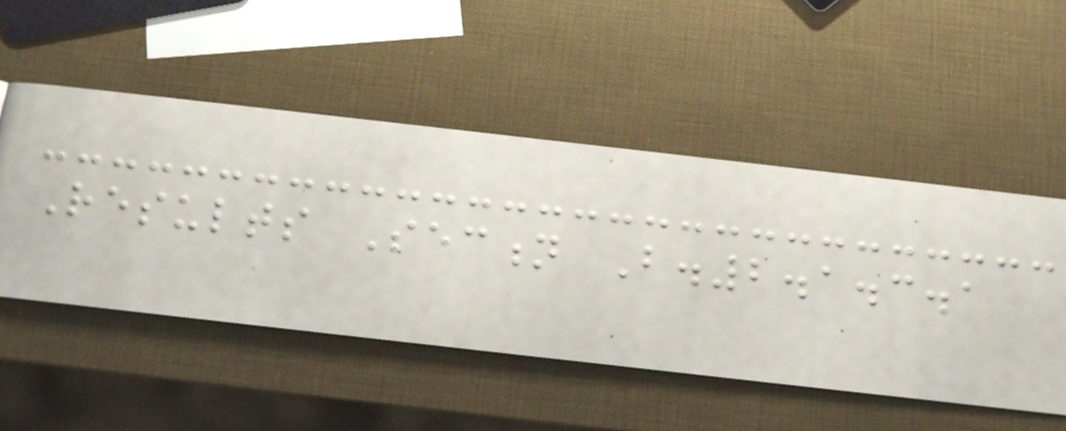Results Section B.2.1.3.1
